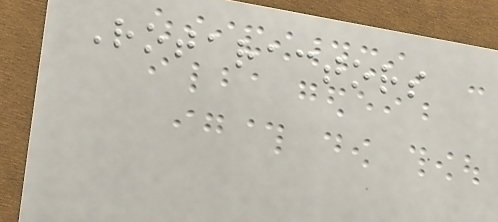Rotaractors
